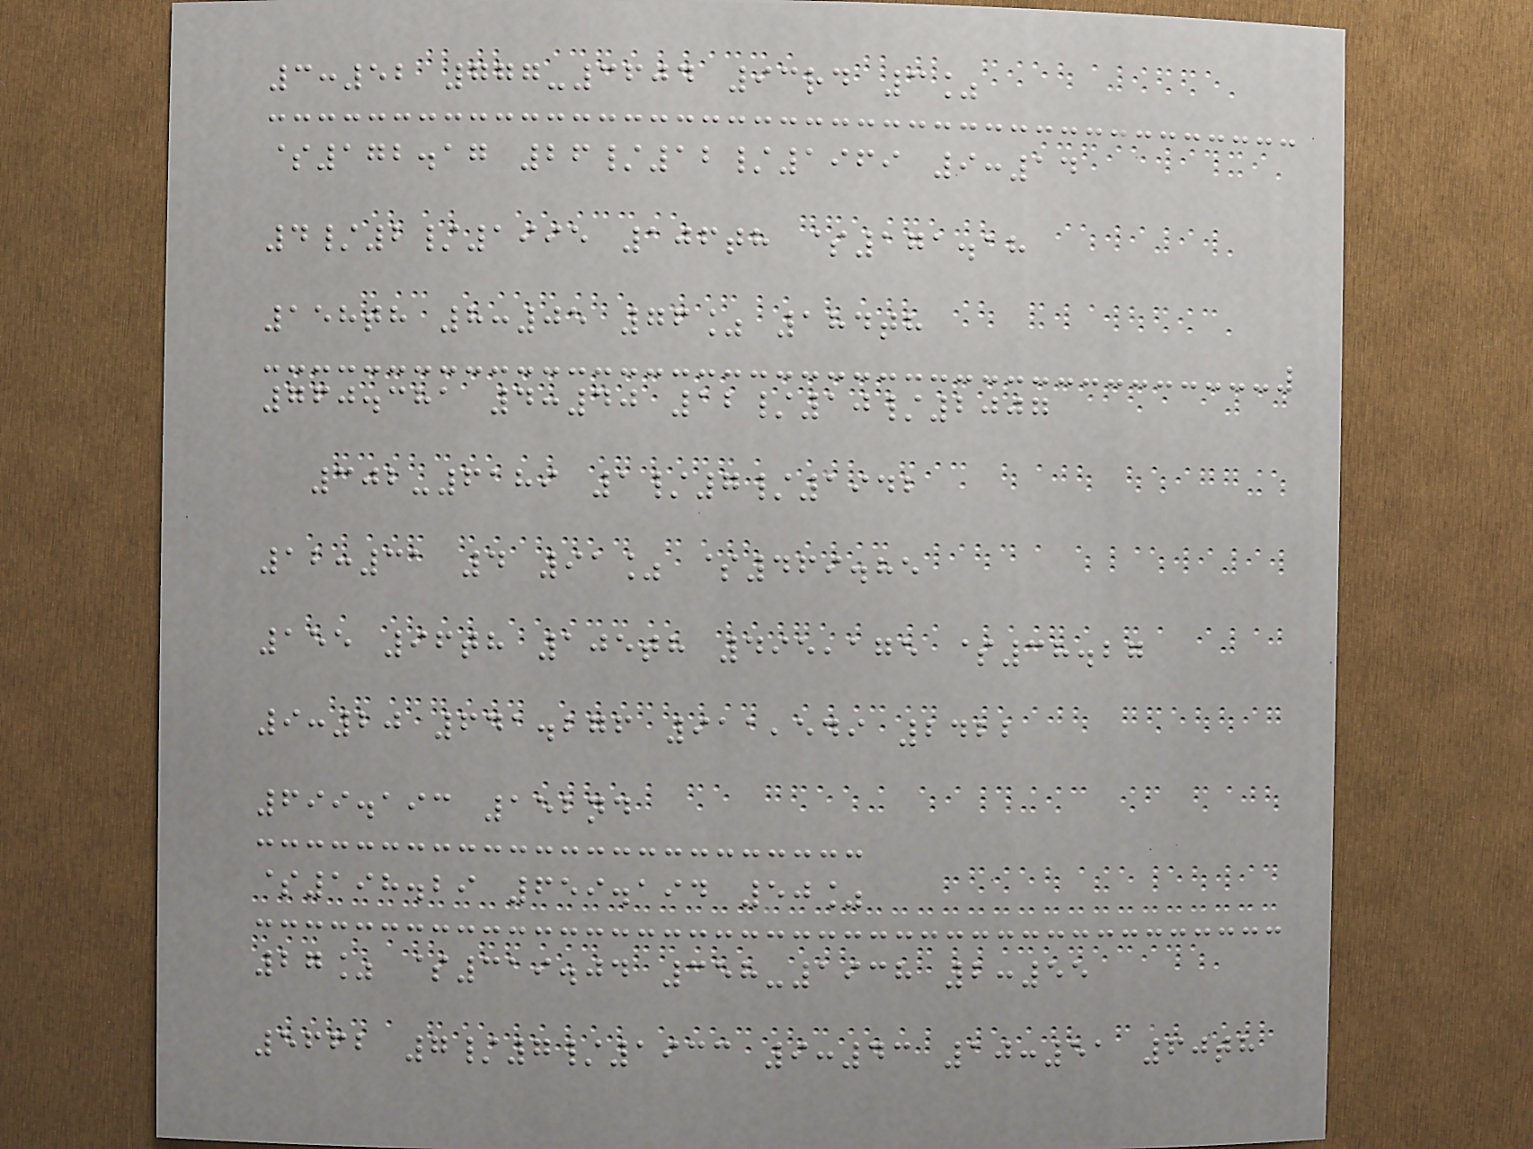3:52 777-3604 93rd 3%
$172.17 26/12/1969 9:14
4/2/1995 106th $171.18
158th 8:05 76% 184th
760.381 4:40 12/10/2007
302-6189 1/7/1942
12:31 4 91% $469.85
155 96th 105th 495,175 $38.27
9:20 641.276 911,549 2422
699.193 152nd
$198.29 659.194 50%
27% $319.04 358-1938 2:55
5662 7/7/1933 9:43 10:51 60th
